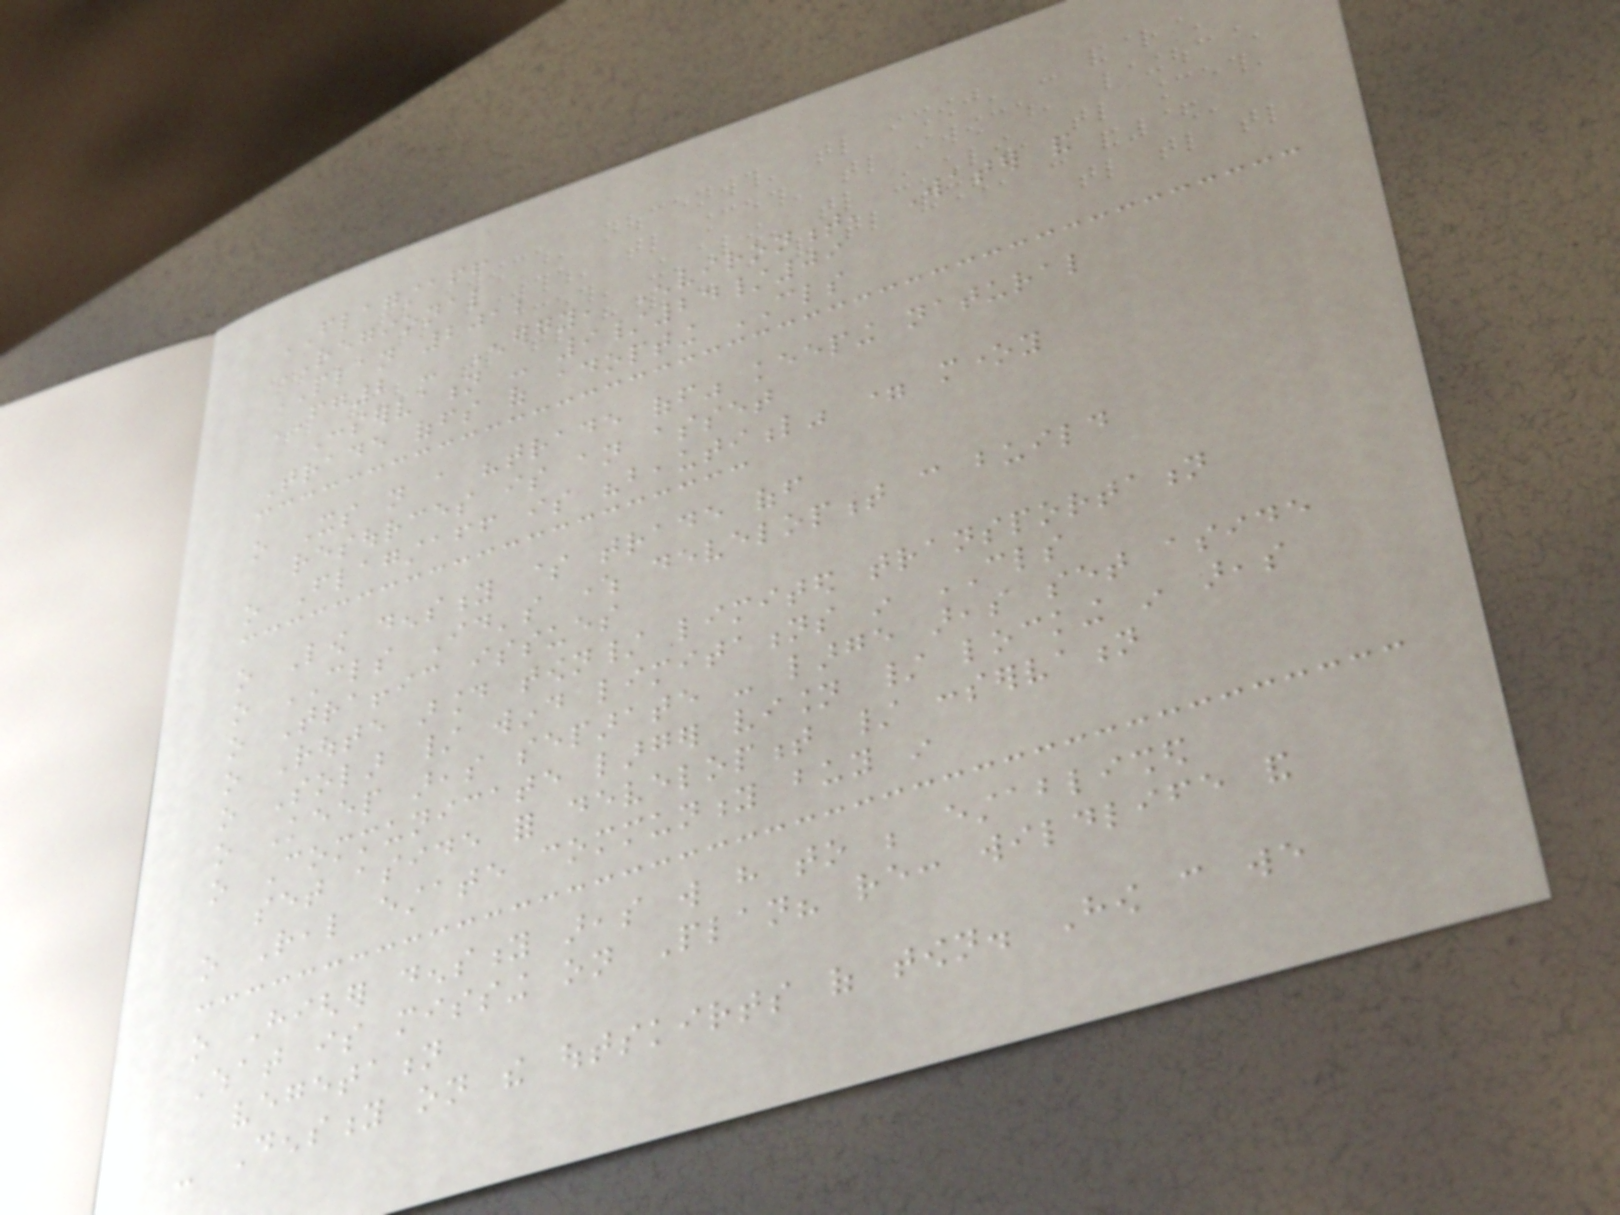FLAGSTAFF
REGIONAL
PLAN 2012
FG2 - Energy, Environment, Water and
Conservation - 9/24/09
Trade offs of adopting CLS
o Its not a "trade off" keeping natural
resources is an asset
o Flagstaff is "beautiful" = money
o Low density $ trade off
o CLS Id's where development can build
o Traffic issues
o Route around town/ limited transportation
o Solar / wind limitations in CLS
o Keep areas separate - large areas set aside
o Communicate larger vision / locking in areas
set aside for development / conservation
o Real estate community buy in
o Higher density areas will have to be established
What is missing on Plan? re: wildlife and
vegetation
- Density on the outskirts of town. How can we
